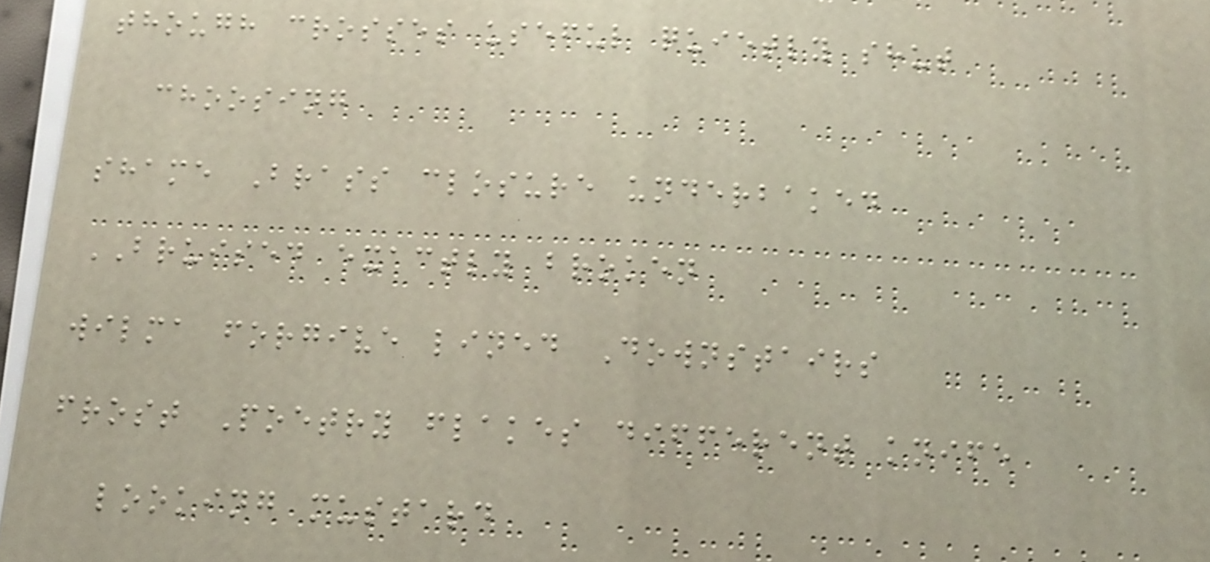though crosses useful quietly shut
choosing
shame Brass closure underbaked
BRUISED exactly broken
wilma forgive lined Downstairs
frost Poetry flakes different knife
looking mustard
